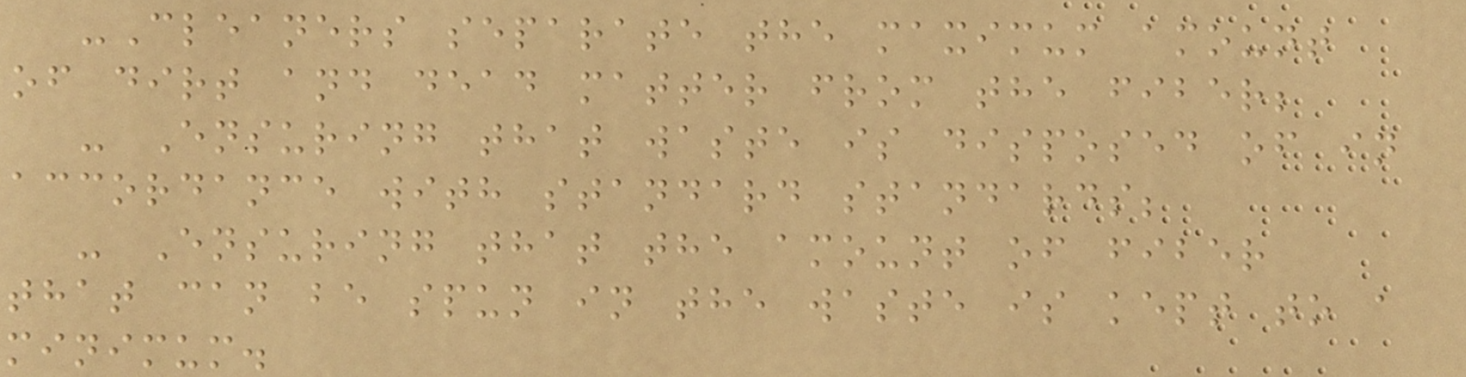-Cleaners separate the maximum amount
of dirt and dead matter from the fiber;
- Ensuring that waste is disposed of in
accordance with standard standards;
- Ensuring that the amount of fiber
that can be spun in the waste is kept to a
minimum.
